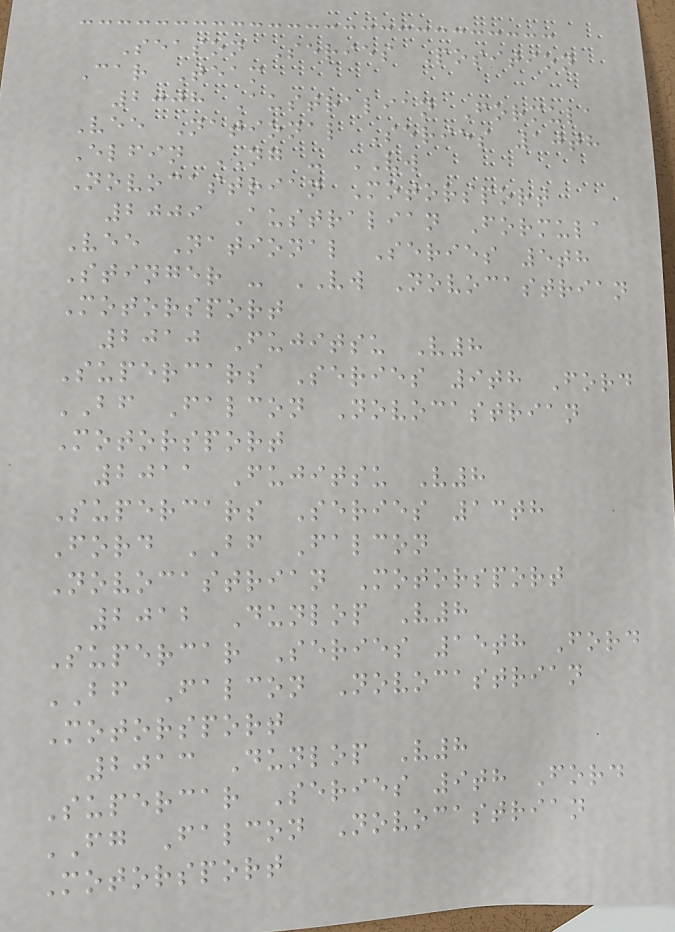Season Series Position
Car Team
2008 Australian Formula
Vee National Series 10th
Elfin NG - VW
Novocastrian Motorsport
2009 Australian Formula
Vee National Series 5th
Stinger - VW Novocastrian
Motorsport
2010 Fujitsu V8
Supercars Series 9th Ford
BF Falcon Novocastrian
Motorsport
2011 Fujitsu V8
Supercars Series 13th
Ford BF Falcon
Novocastrian Motorsport
2012 Dunlop V8
Supercar Series 15th Ford
BF Falcon Novocastrian
Motorsport
2013 Dunlop V8
Supercar Series 9th Ford
FG Falcon Novocastrian
Motorsport
